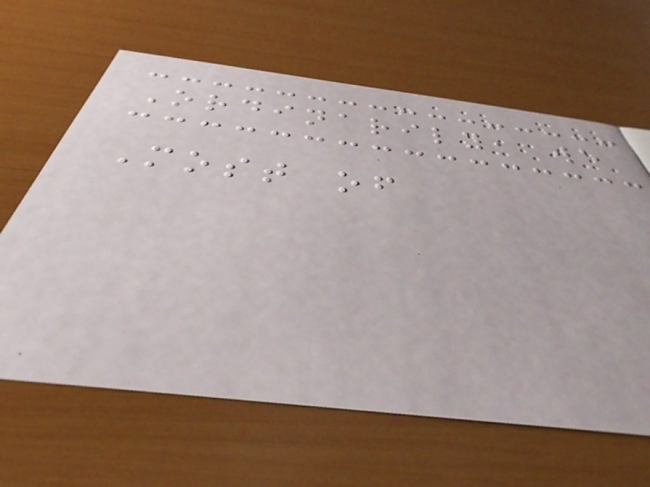Ordinarily, we
Most of
